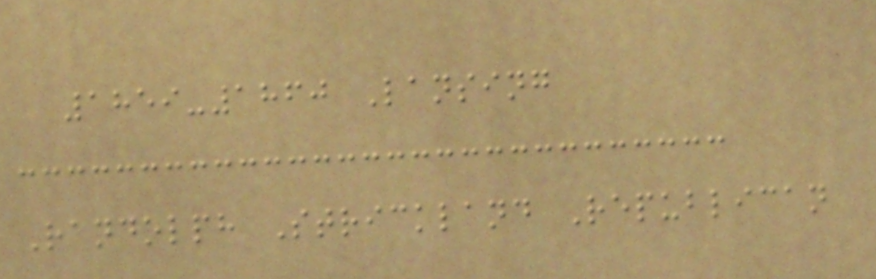1859-1860 Lansing
Randolph Strickland Republican
